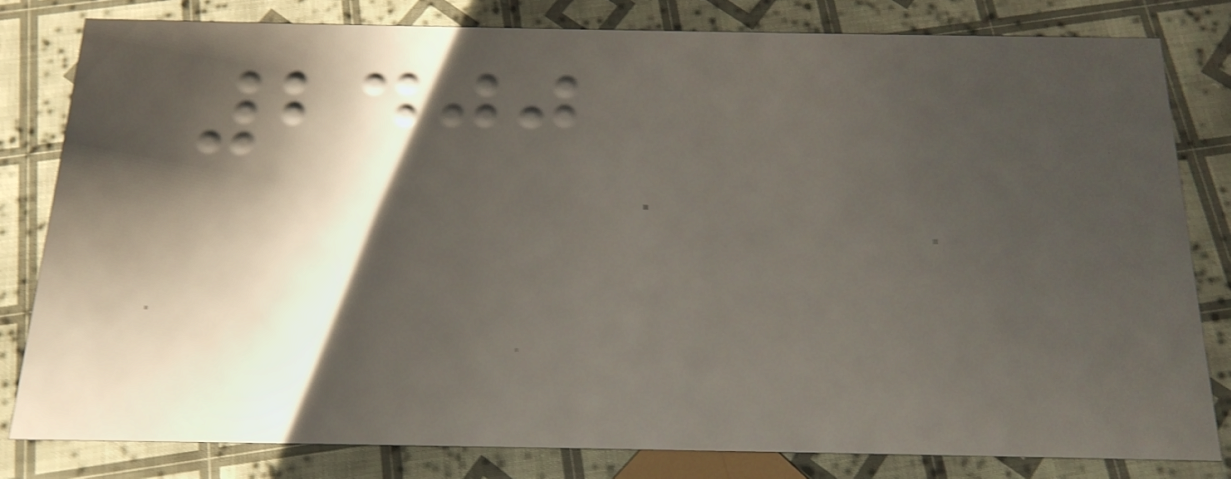2400
